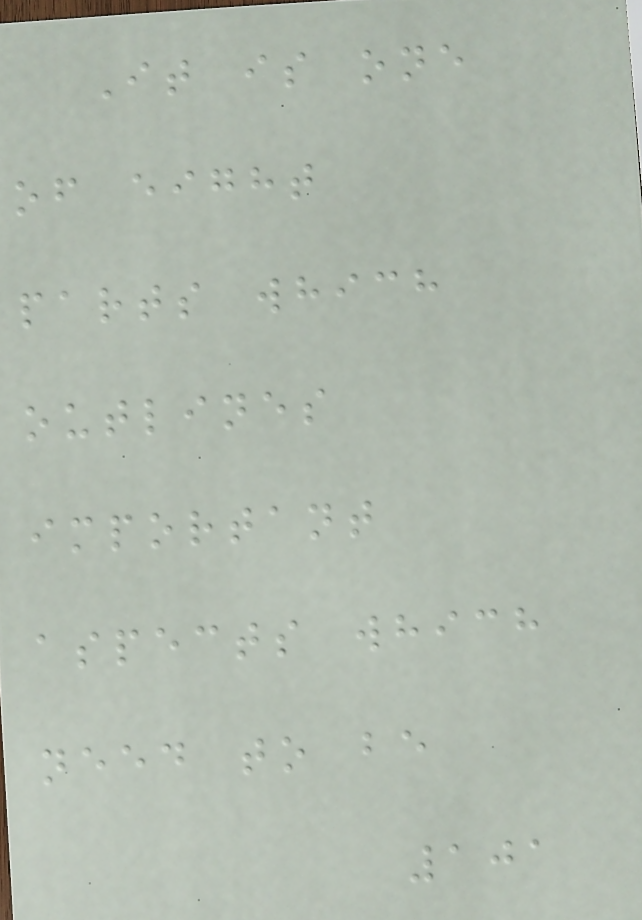It is one
of eight
parts which
outlines
important
aspects which
need to be
101
